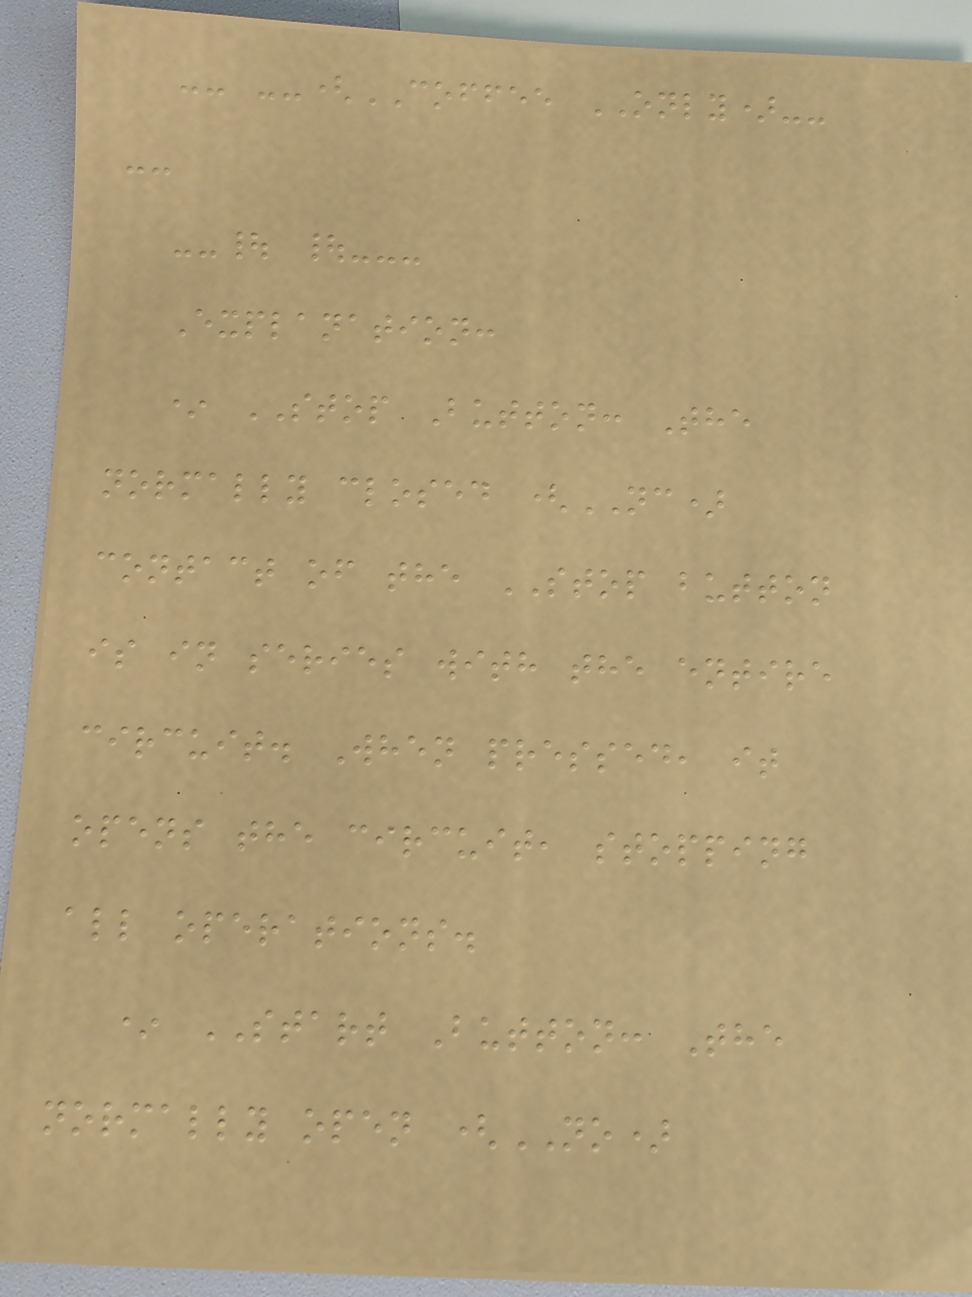-- --(COFFEE ONLY)--
--
--| |---
Explanation:
* STOP Button: The
normally closed (NC)
contact of the STOP button
is in series with the entire
circuit. When pressed, it
opens the circuit, stopping
all operations.
* START Button: The
normally open (NO)
